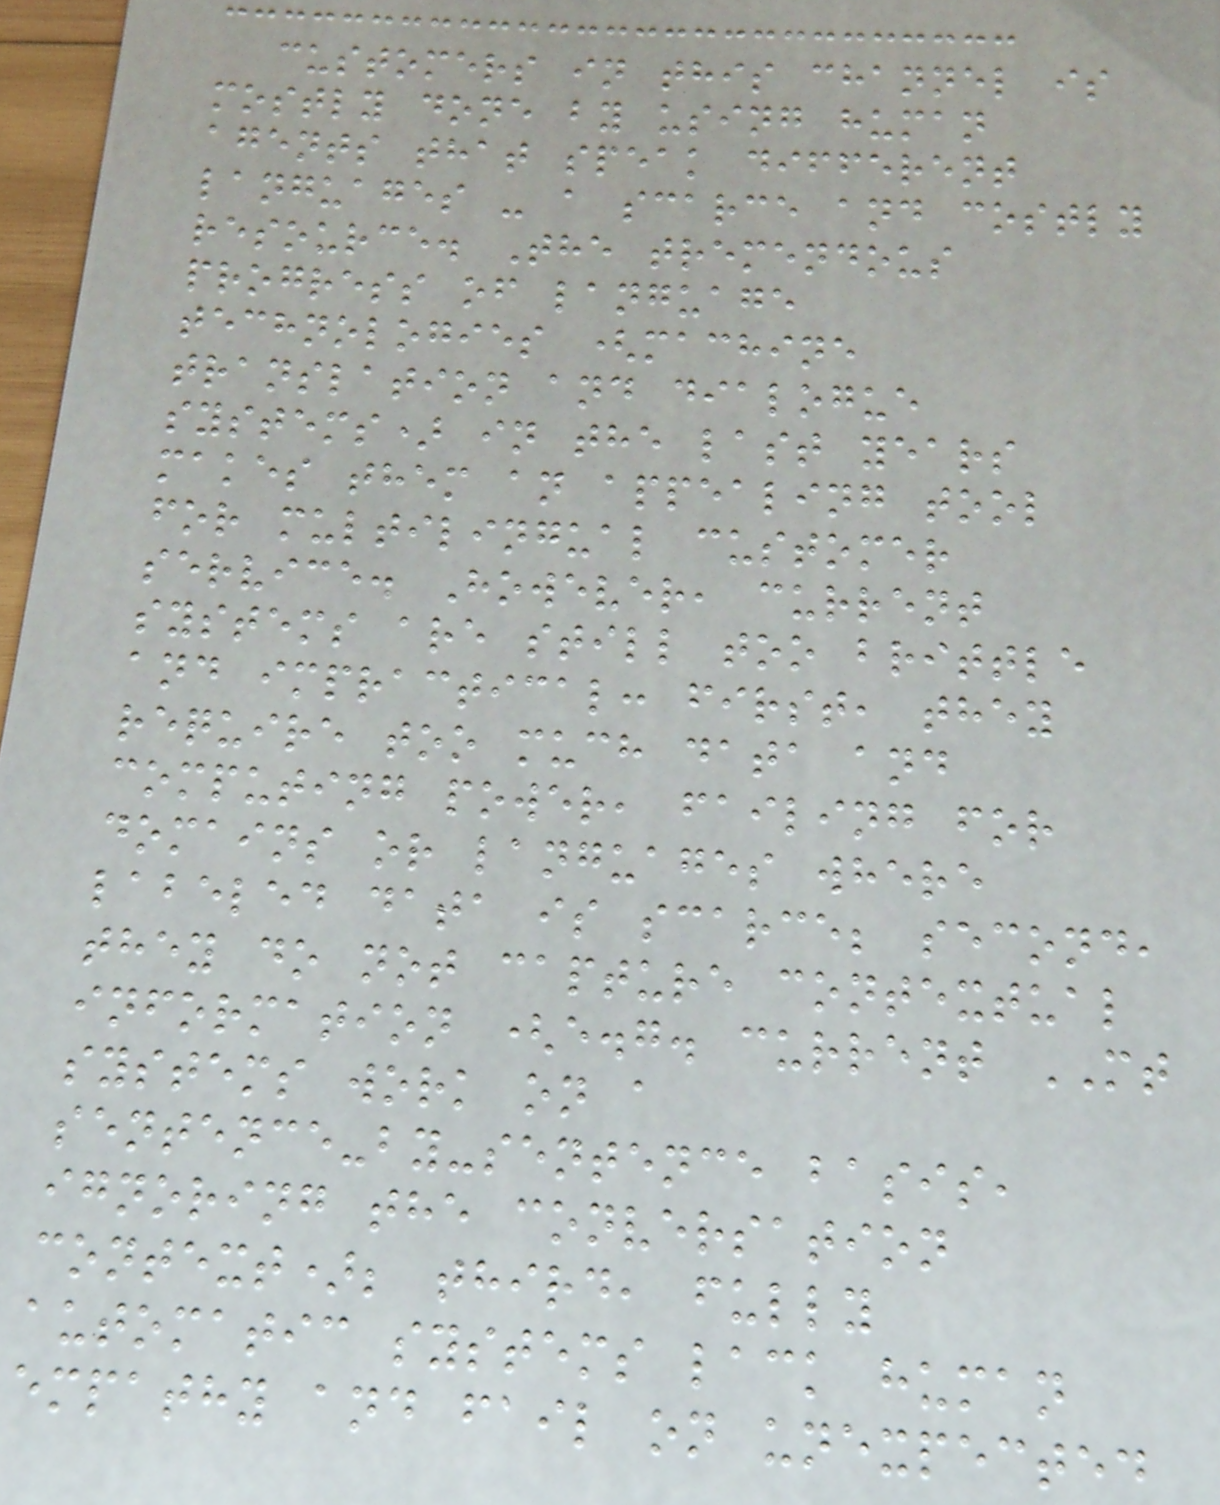customers in this channel is
mostly done by using human
agents that speak different
languages - a scarce and costly
resource. The tremendous
progress of language
technologies (machine
translation and dialogue
systems) in the last years
makes them an appealing tool
for multilingual customer
service. However, current
systems are still too brittle
and impractical: first, they
require too much data and
computing power, failing for
domains or languages where
labeled data is scarce; second,
they do not capture contextual
information (e.g. current MT
systems work on a
sentence-by-sentence basis,
ignoring the conversation
context); third, fully
automatic systems lack human
empathy and fail on unexpected
